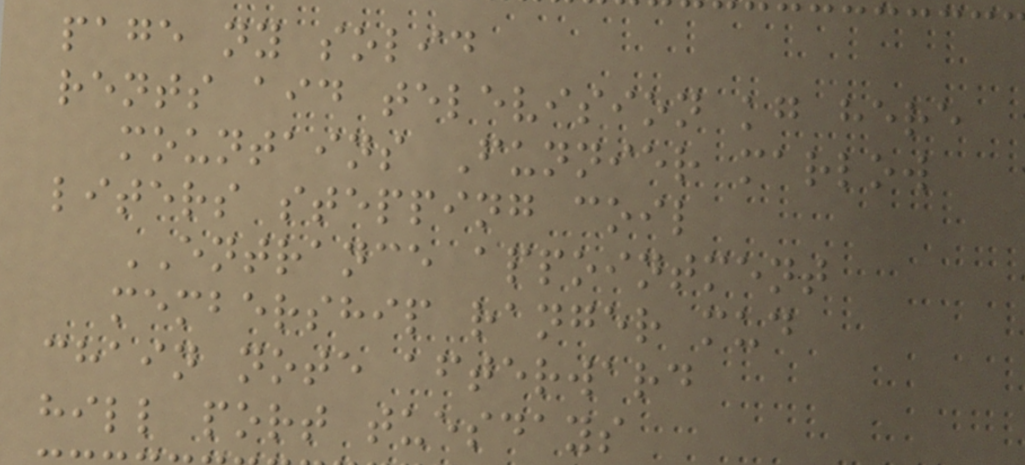page ny solid
rents aid television kg here
mountains Funnier marlow
liters stepping coil
ENTRANCE appointment
membership ranger mud
chain note afterward
hill port tuesdays
